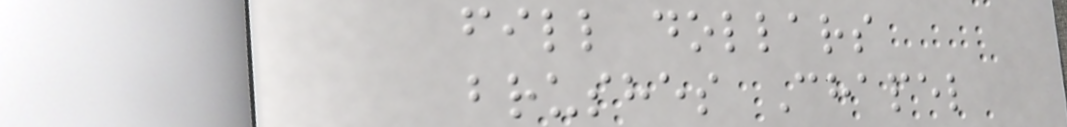fill dollars
brushes Chapel
